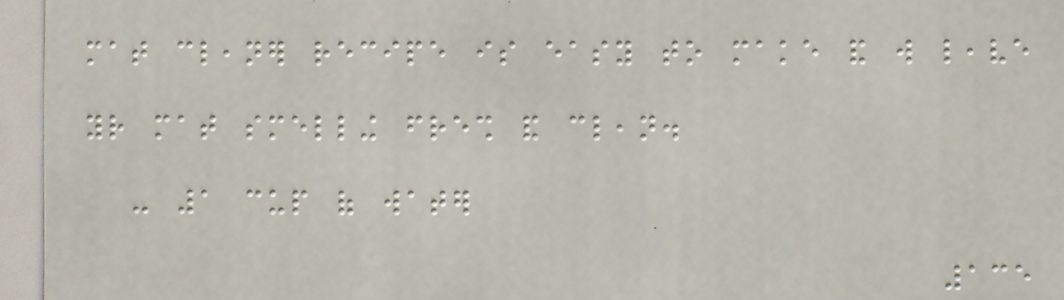mat cleaner recipe is easy to make and will leave
your mat smelling fresh and clean.
- 1 cup of water
135
